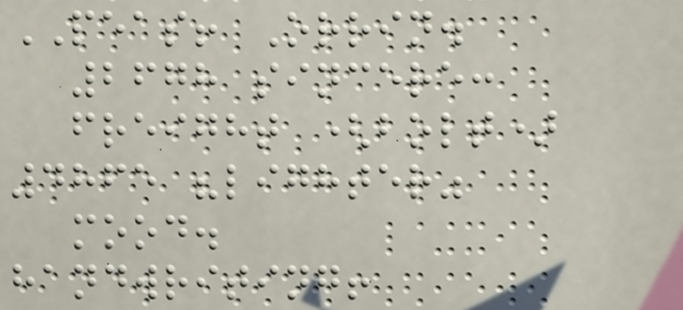PEAS! Orrin.
2678 sincere:
freight (bolt)
4865 "lighter"
mood.
handwriting!
